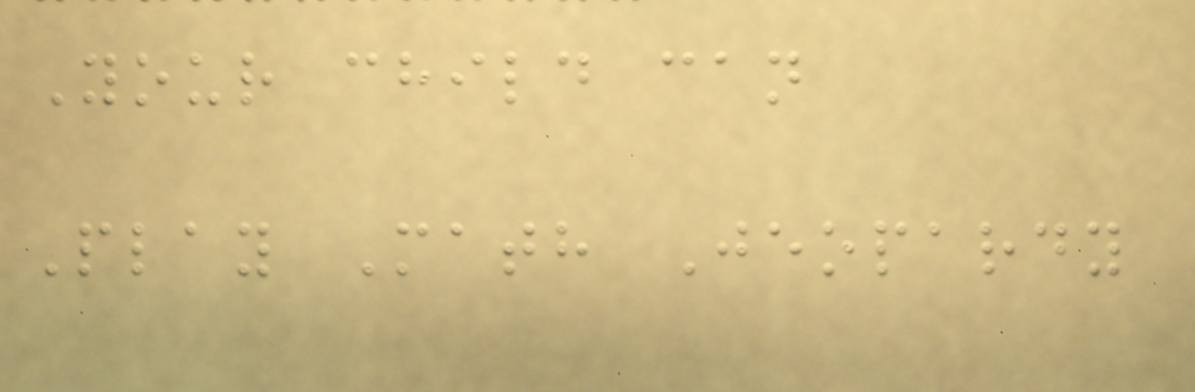Your child can
Play Math Jeopardy
